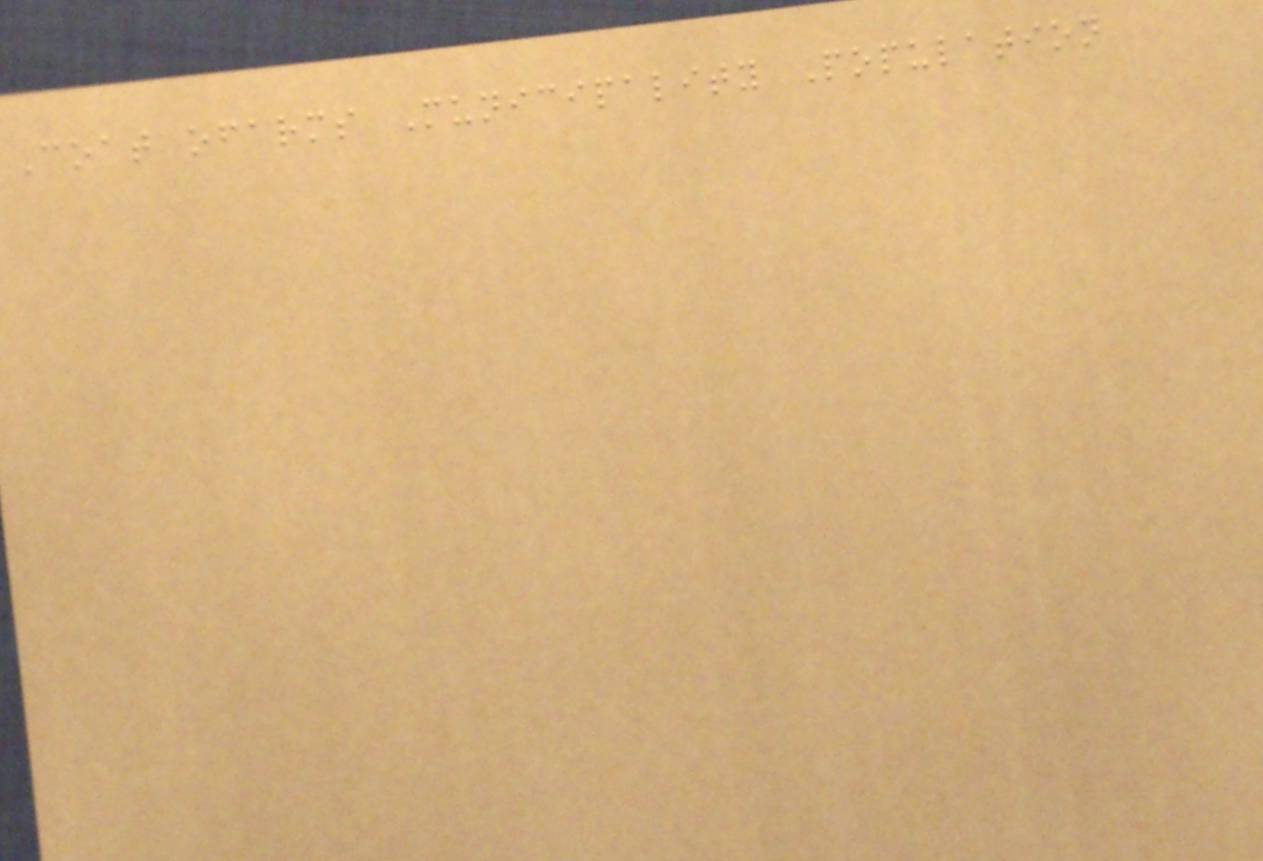Coat ofarms Municipality Population
